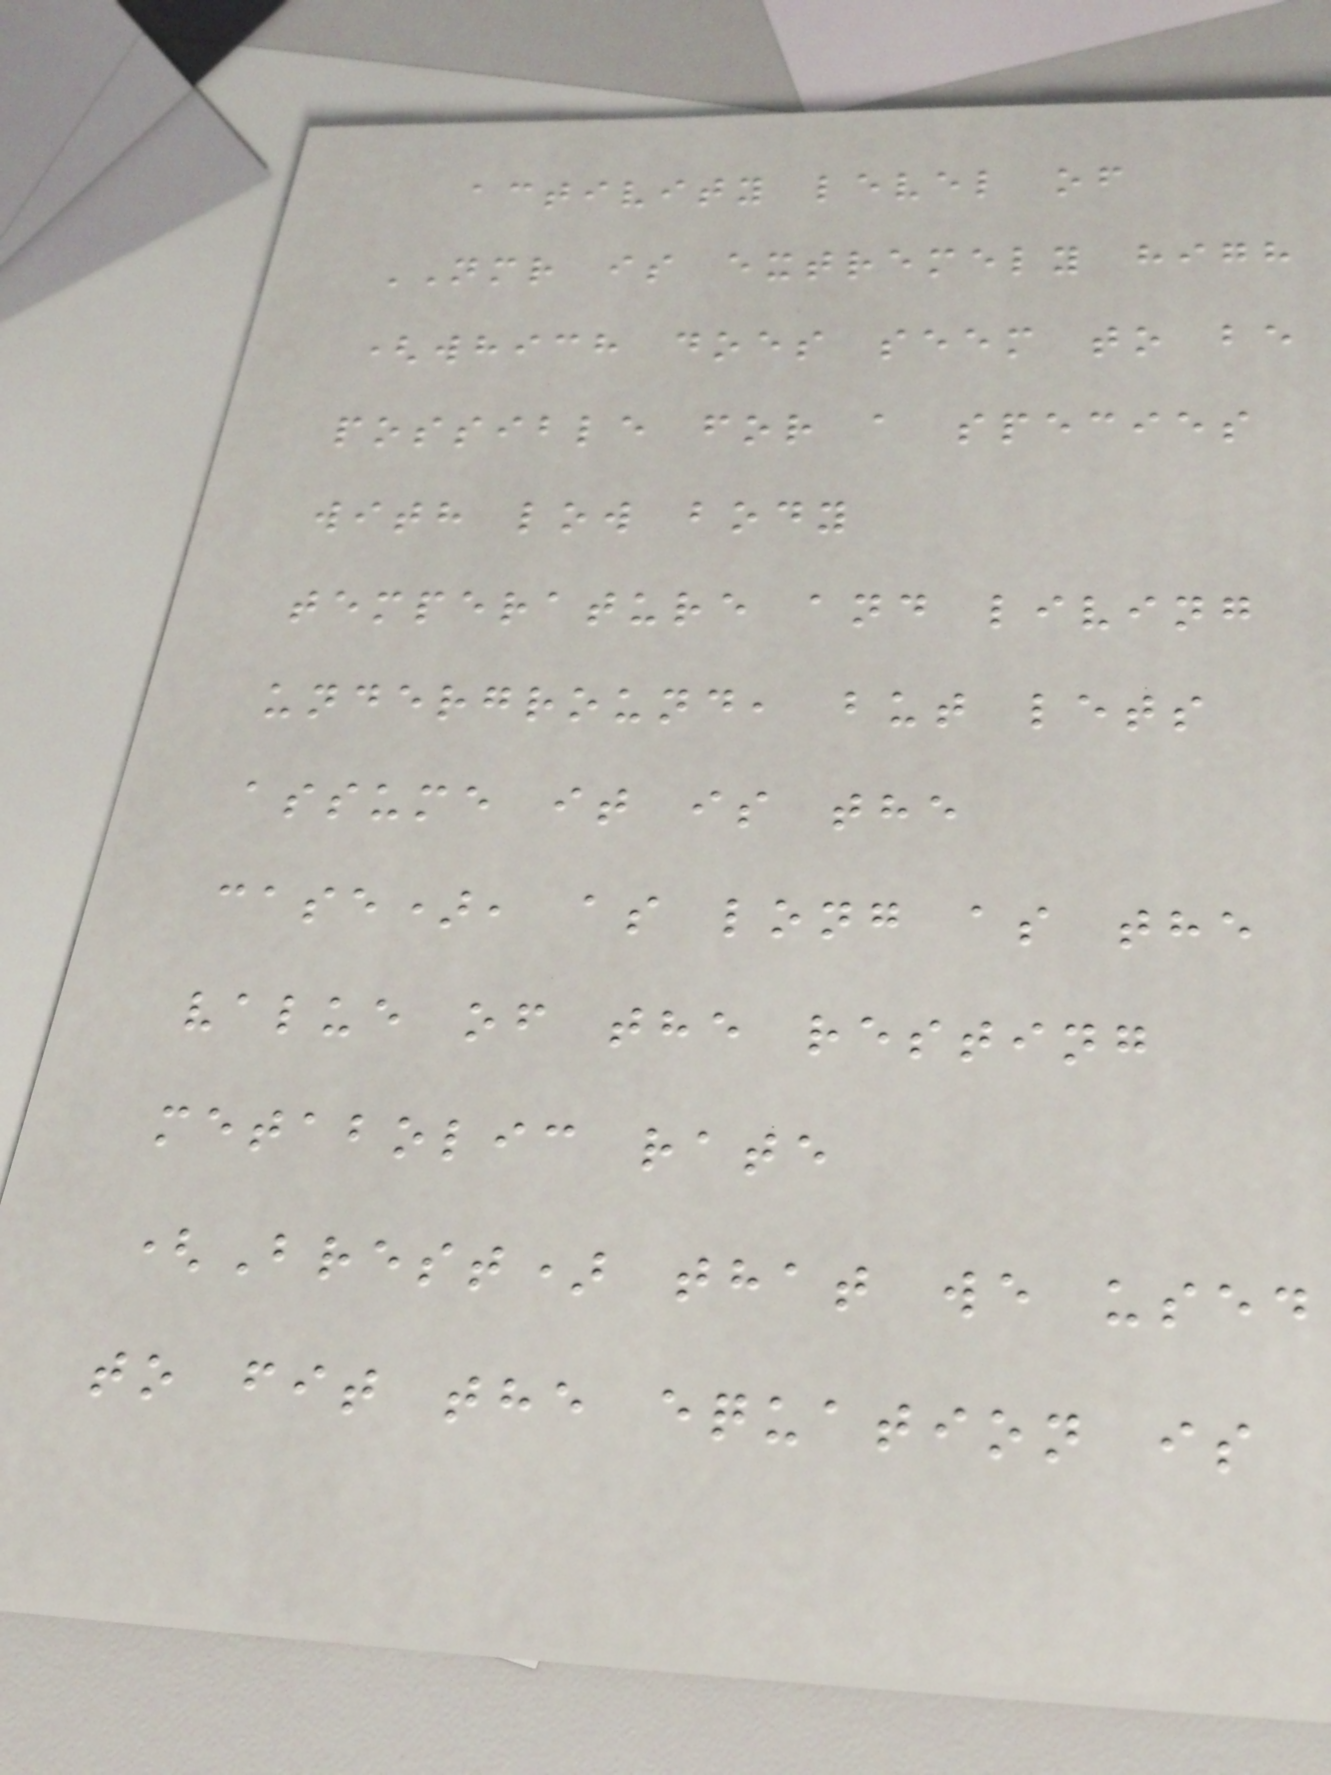activity level of
NMR is extremely high
(which does seem to be
possible for a species
with low body
temperature and living
underground, but lets
assume it is the
case), as long as the
value of the resting
metabolic rate
(Brest) that we used
to fit the equation is
